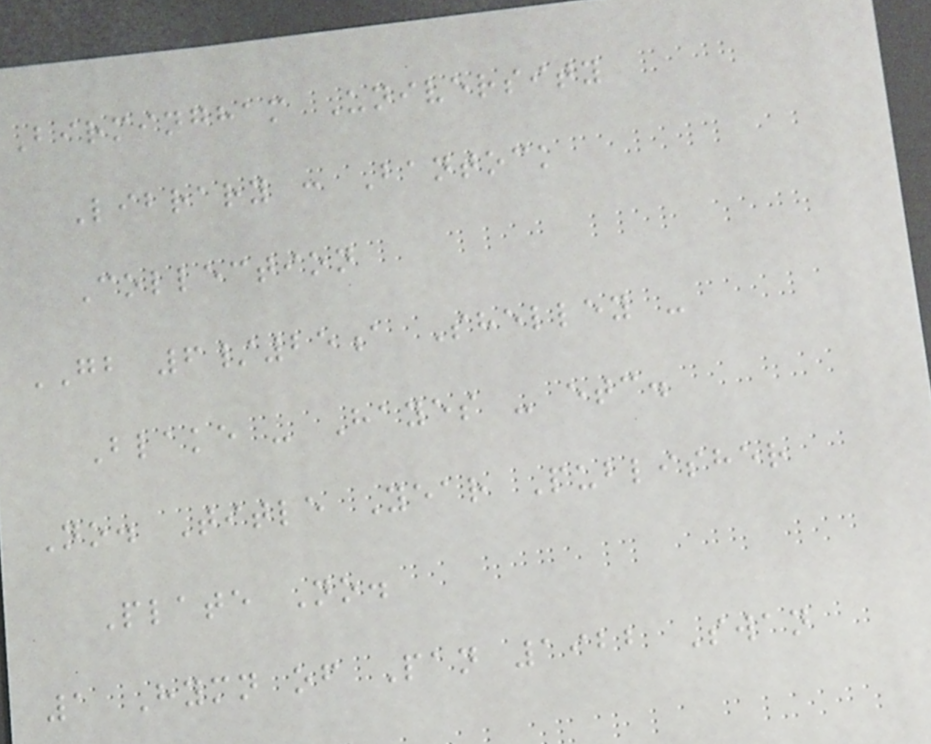Birmingham University
Library : Bantock
Collection
GB 6/25a Shelley -
Blake - Hayes - etc.
No. Title Year Publisher
Plate No.
1 Hymn of Pan 1922 Swan
